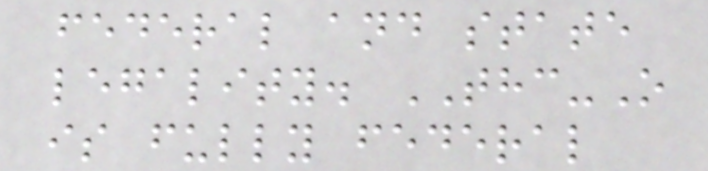federal and state
legality. THC-O
is fully federal
